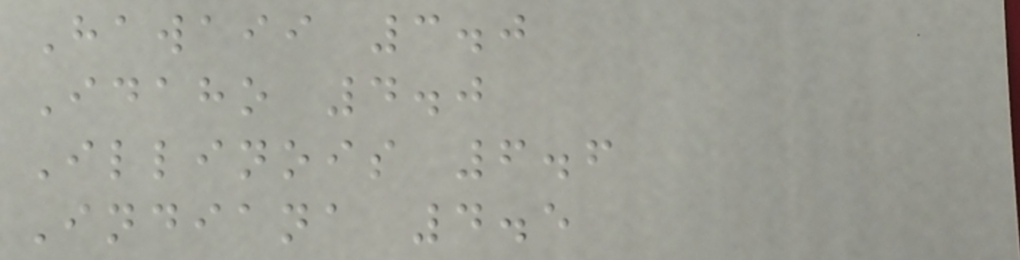Hawaii 3.0
Idaho 4.0
Illinois 6.6
Indiana 4.5
